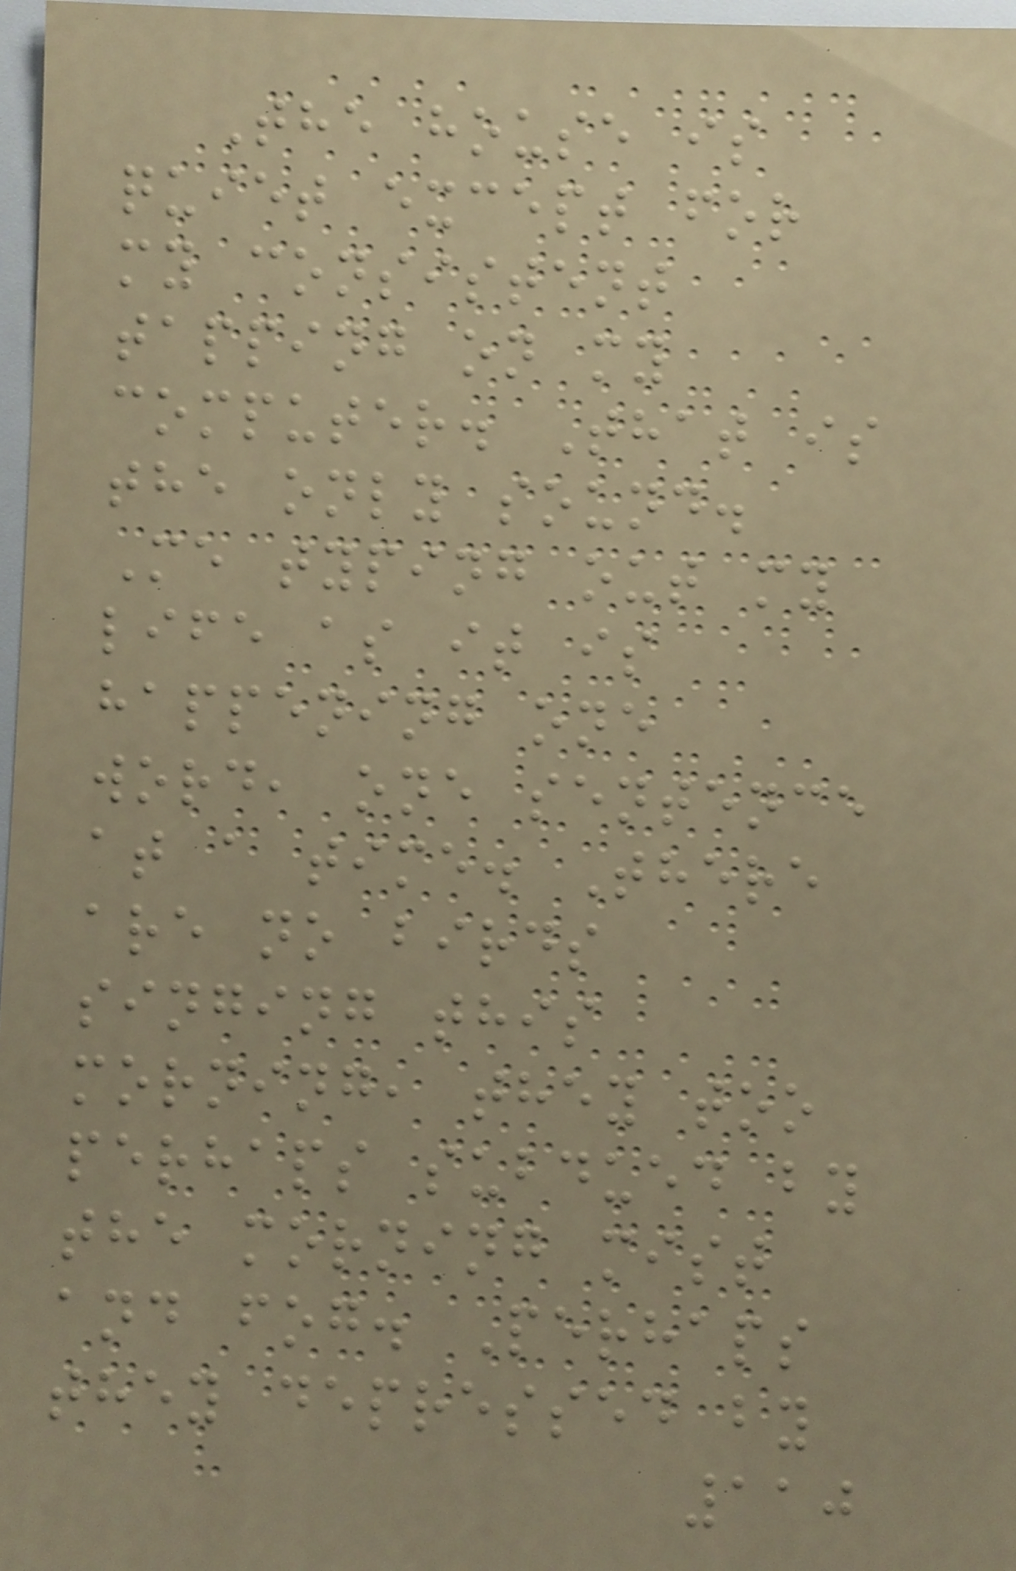The house is
quiet except for
my consistent
tapping on my
computer. That is
the only sound.
Me typing out my
life as it is
happening one
word, one sentence
at a time. There
are no birds
singing this
morning, they too
perhaps subdued by
the morning mist
and fog. Perhaps
they depressed by
110
